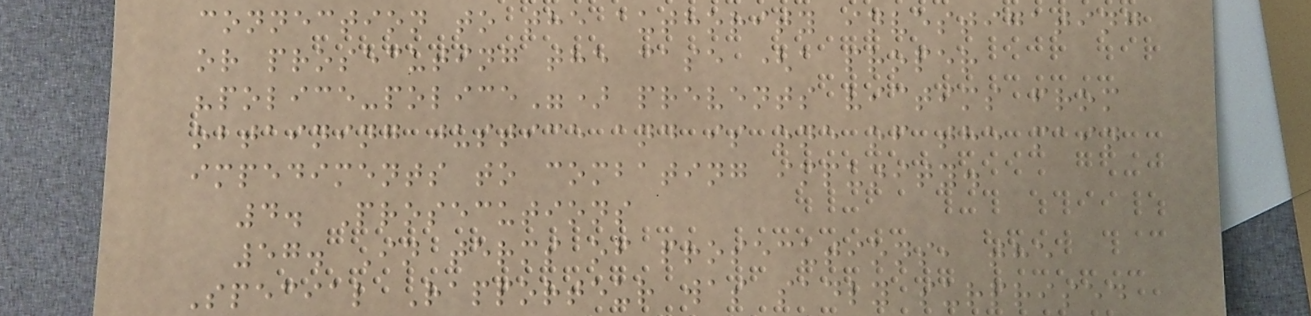connection to the authority investigating
or prosecuting the case (a proper
"police-police") prevents victims from
obtaining justice and is one of the main
impediments to combating impunity.
4. Prosecutions
57. In terms of prosecutions, the
Special Rapporteur was sadly surprised
